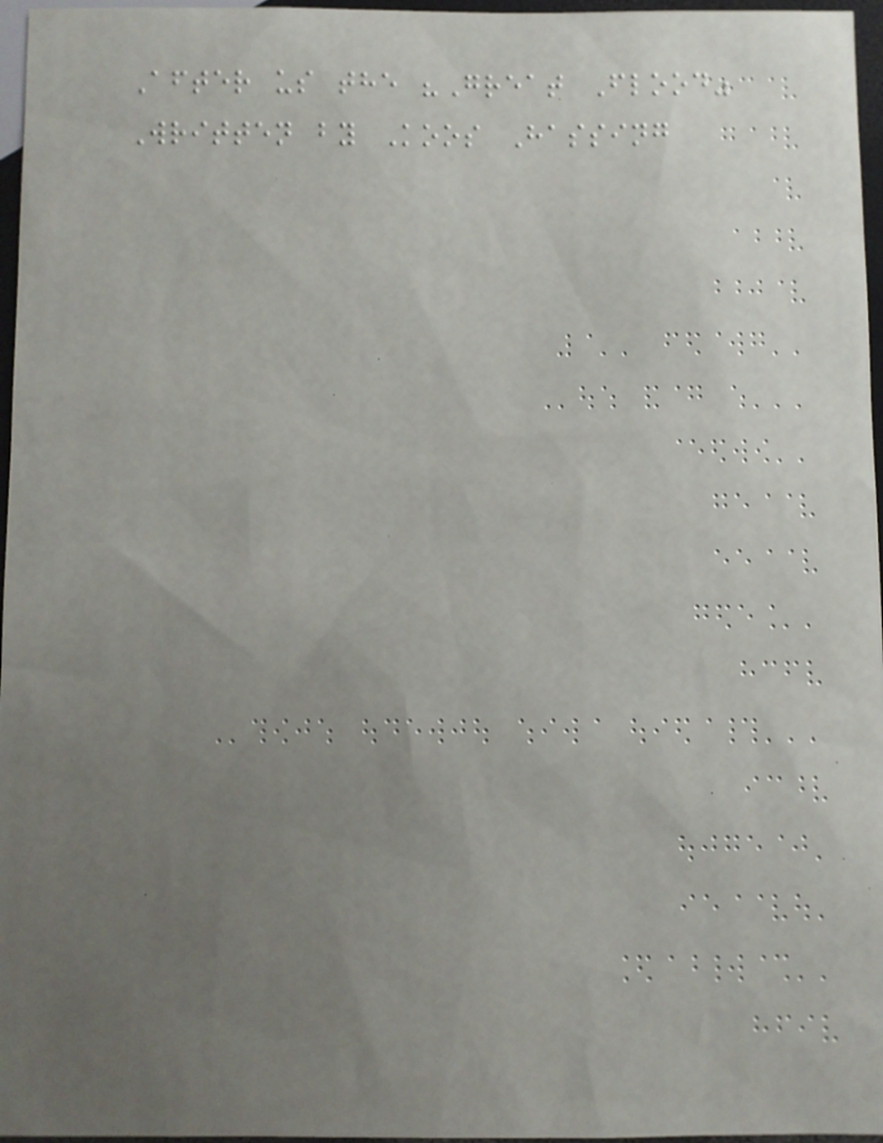After us the "Great Flood"
Written by Koos Hassing
